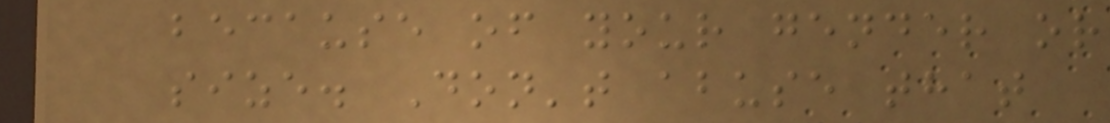because of your gender or
size. Don't abuse that
